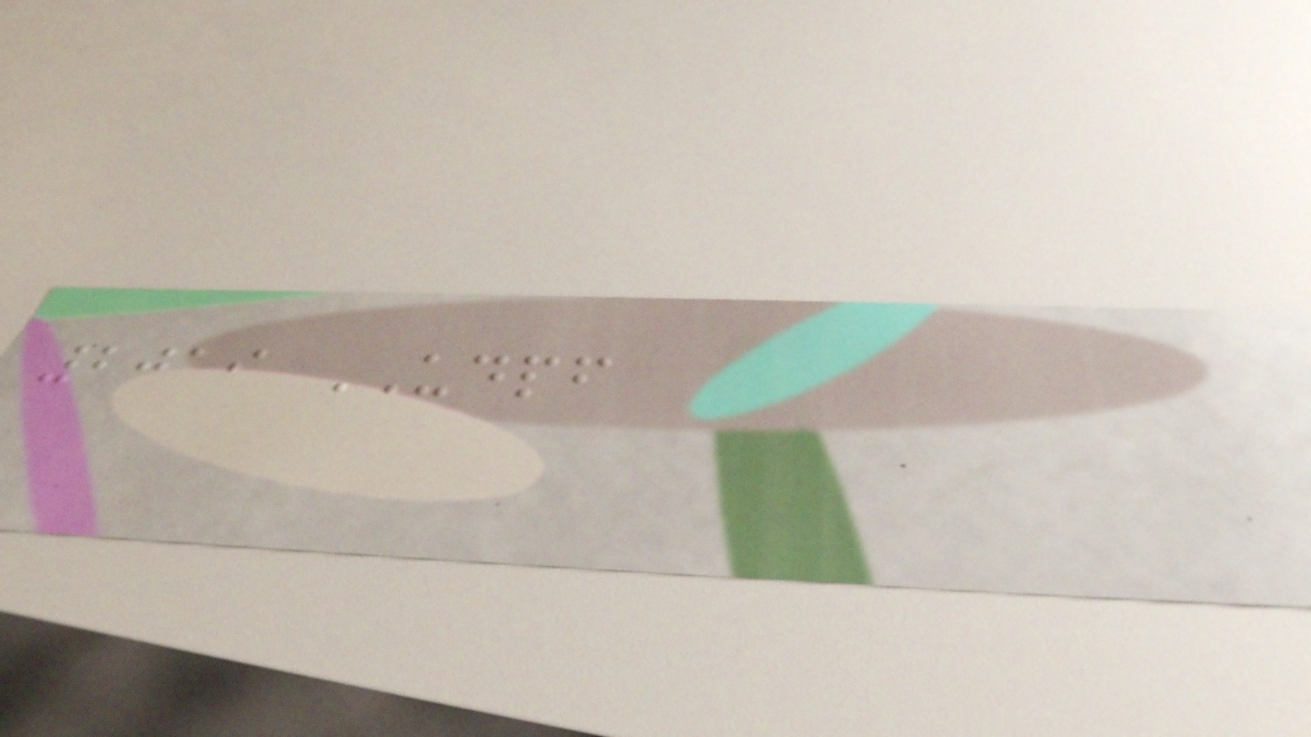2019 UDPF
